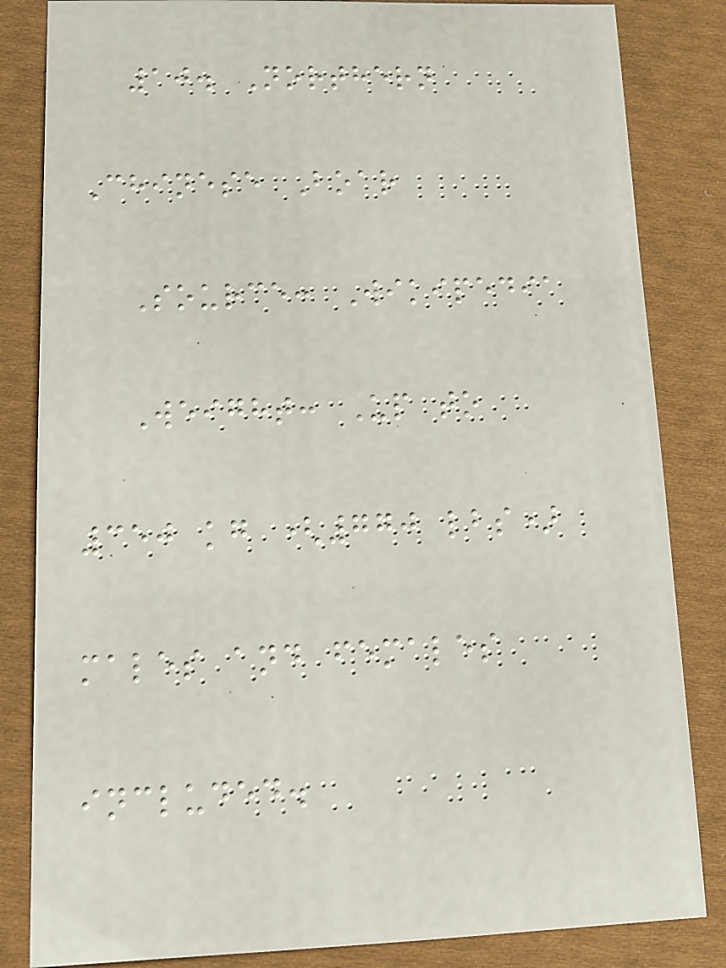10. Northern
Chinese Boar
Source: Wikipedia
Weight: Up to
350 kg (770 lbs)
males and females
included.
